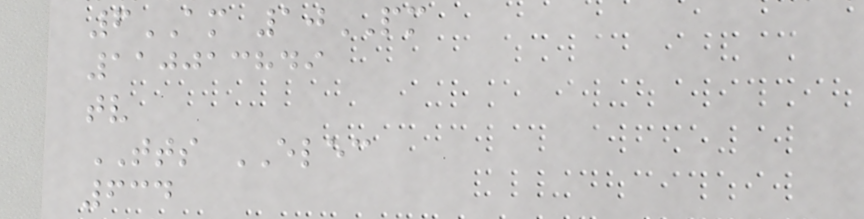6AM 10PM
110013849
tv
TTS ELEC
634
